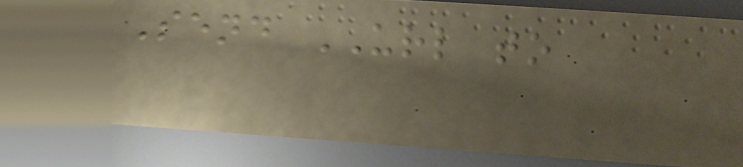Send URL to
